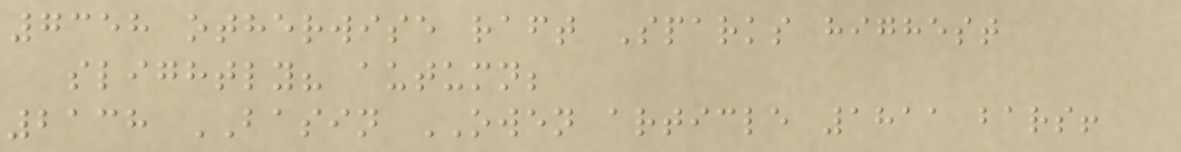7358 otherwise raft Sparks highest
slightly? autumn;
2138 BASIN OWEN article 1811 bars!
